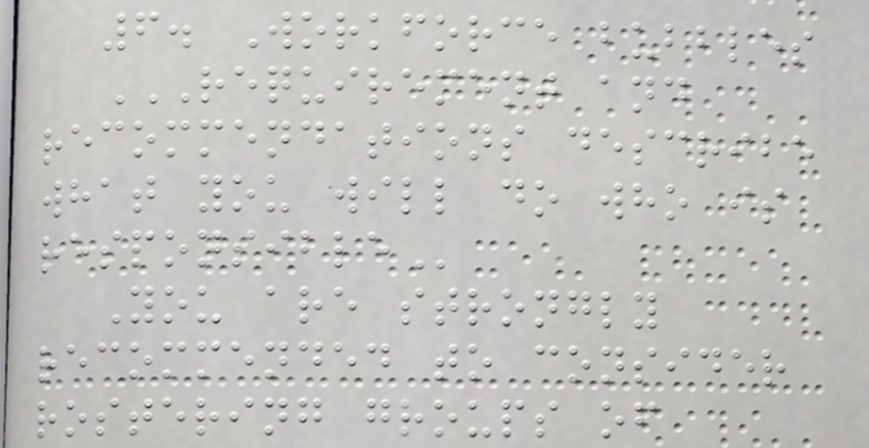6. Workforce bubbles
REQUIREMENT AND
RECOMMENDATIONS DESCRIBE
WHAT YOU WILL DO WHO IS
RESPONSIBLE
You are strongly
recommended to consider
rostering groups of
